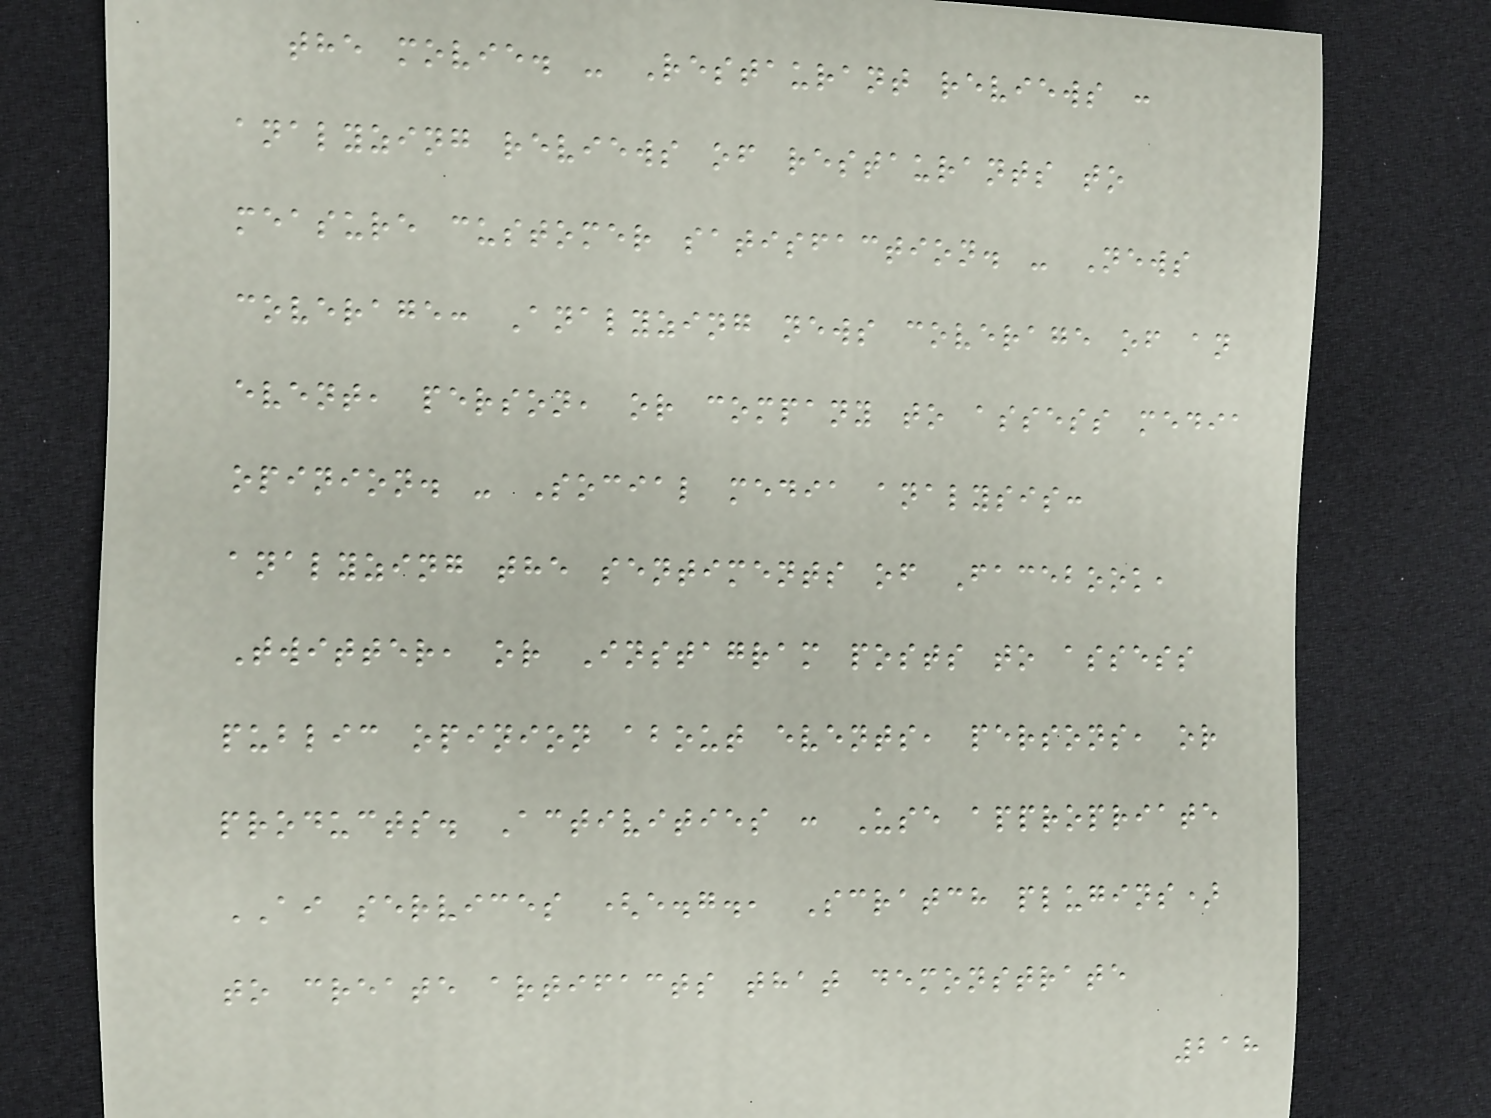the movie. - Restaurant reviews :
analyzing reviews of restaurants to
measure customer satisfaction. - News
coverage: Analyzing news coverage of an
event, person, or company to assess media
opinion. - Social media analysis:
analyzing the sentiments of Facebook,
Twitter, or Instagram posts to assess
public opinion about events, persons, or
products. Activities : Use appropriate
AI services (e.g., Scratch plugins)
to create artifacts that demonstrate
218
